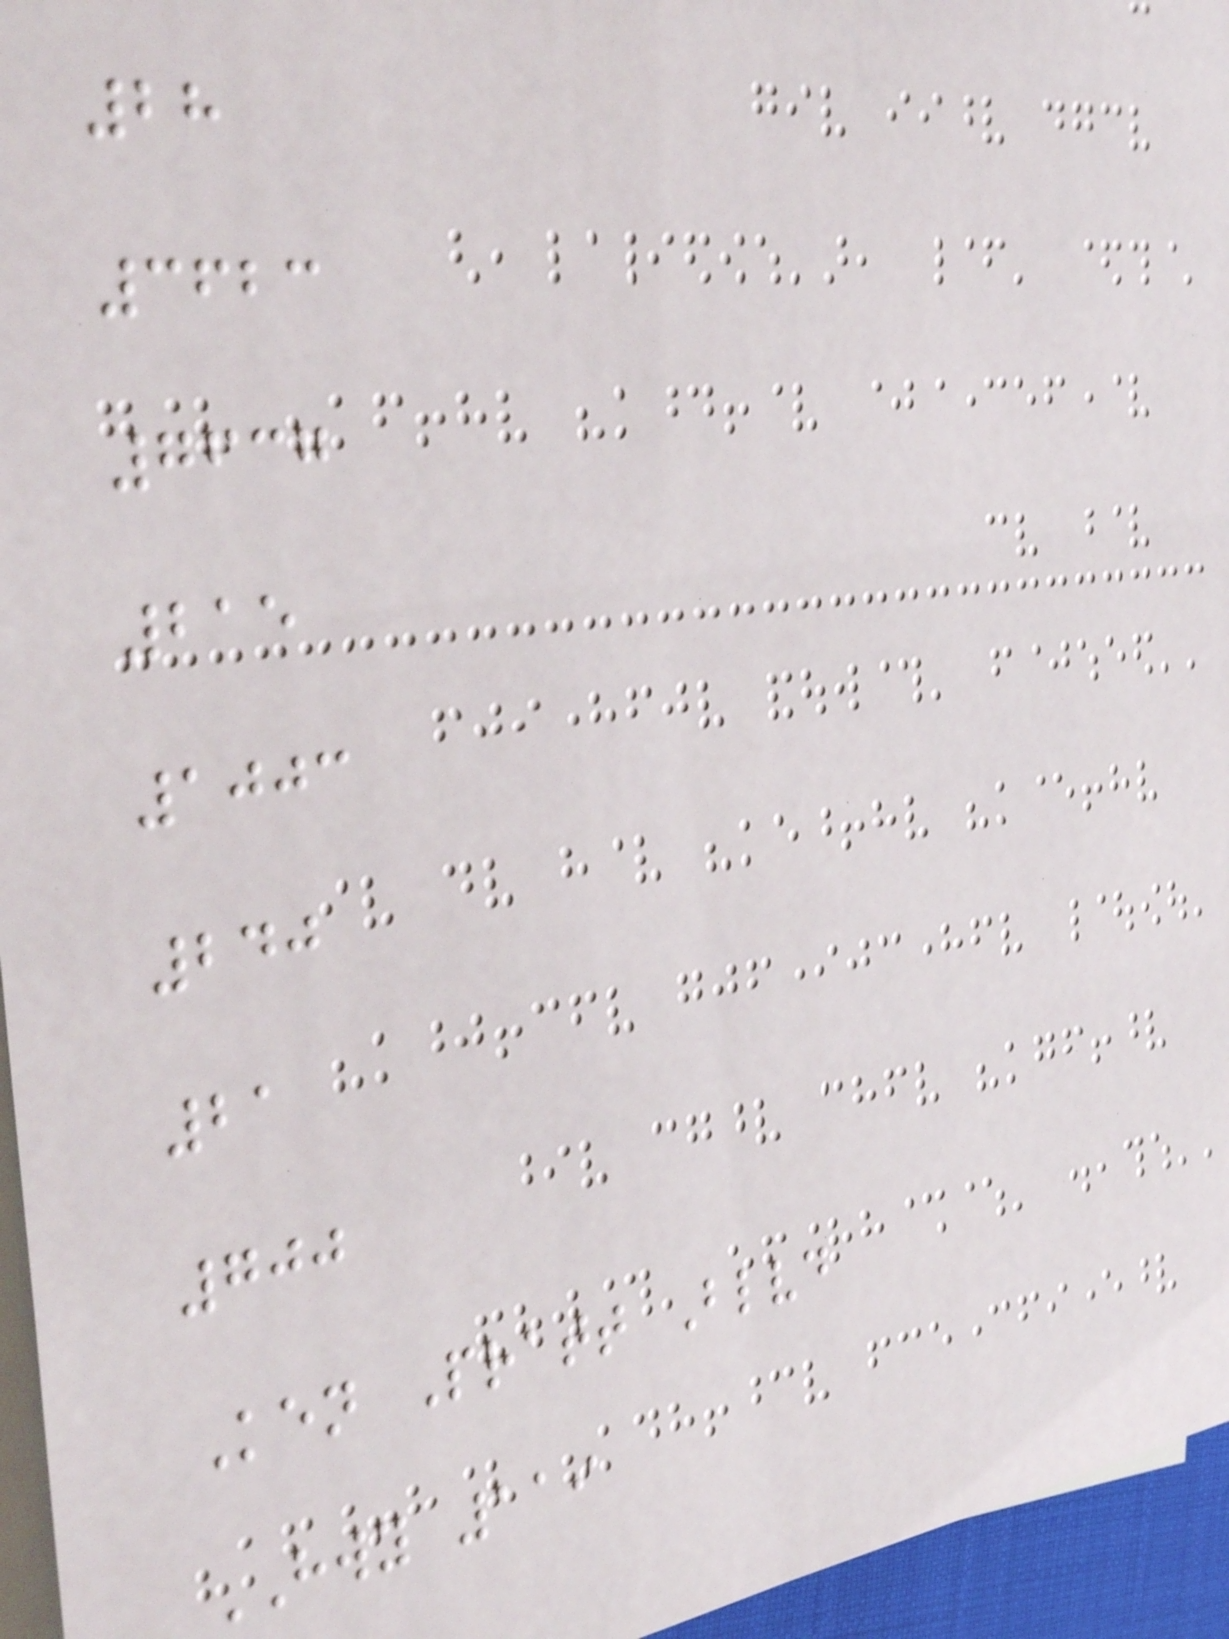28
3623
7637
215
1003
240
21
700
Ken Pratt Blvd
HWY 119
